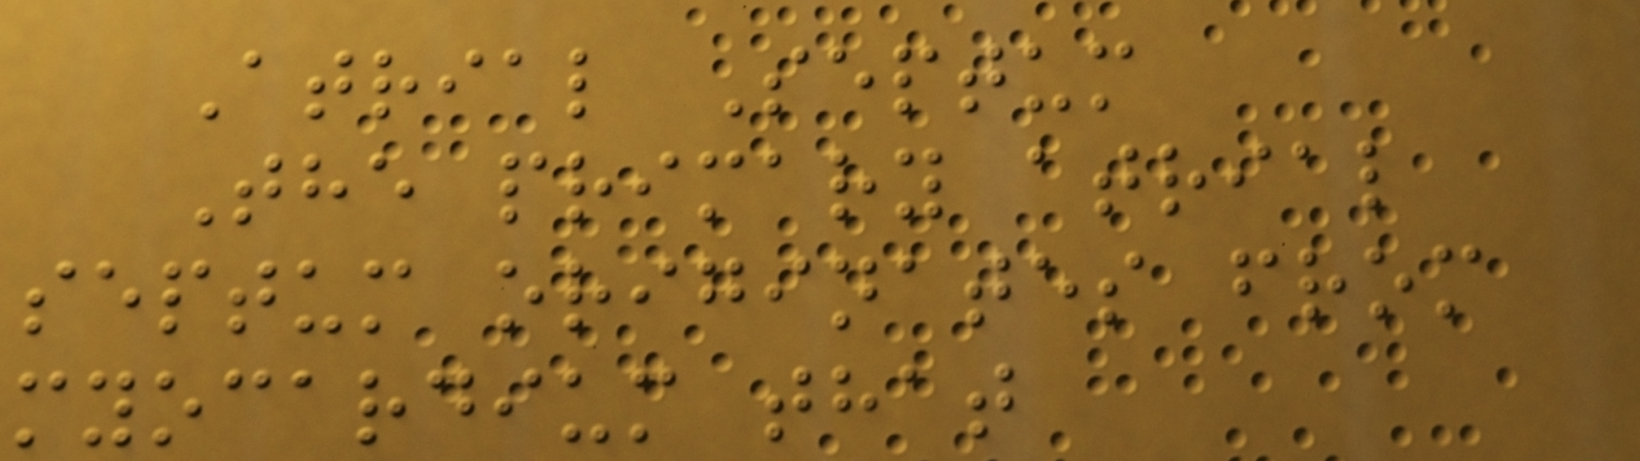Atrial Septum
The primary atrial
septum originates from
myocardium that
